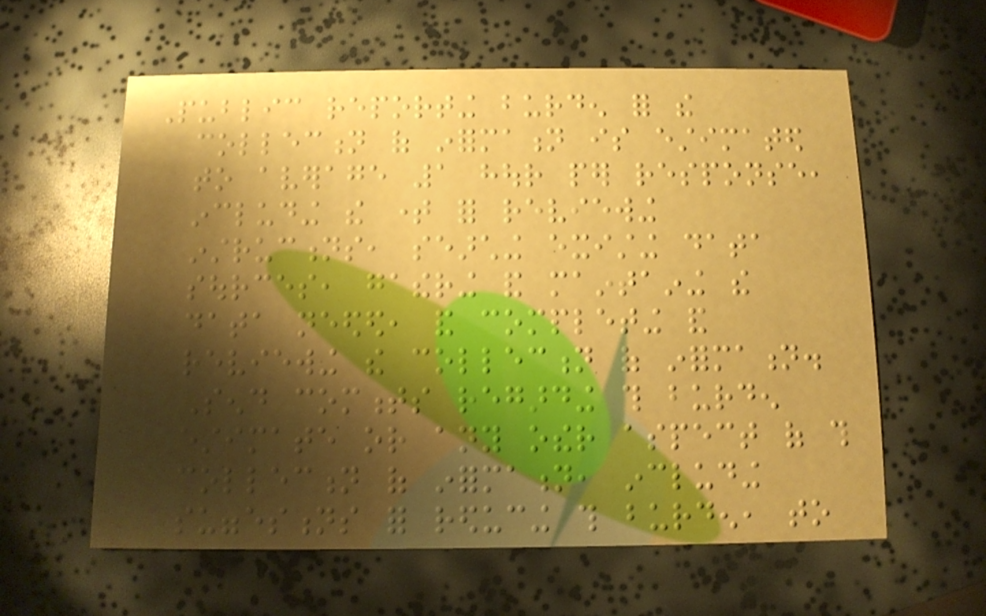Public reporting burden for the
collection of information is estimated
to average 1 hour per response,
including the time for reviewing
instructions, searching existing data
sources, gathering and maintaining the
data needed, and completing and
reviewing the collection of information.
Send comments regarding this burden
estimate or any other aspect of this
collection of information, including
suggestions for reducing this burden, to
